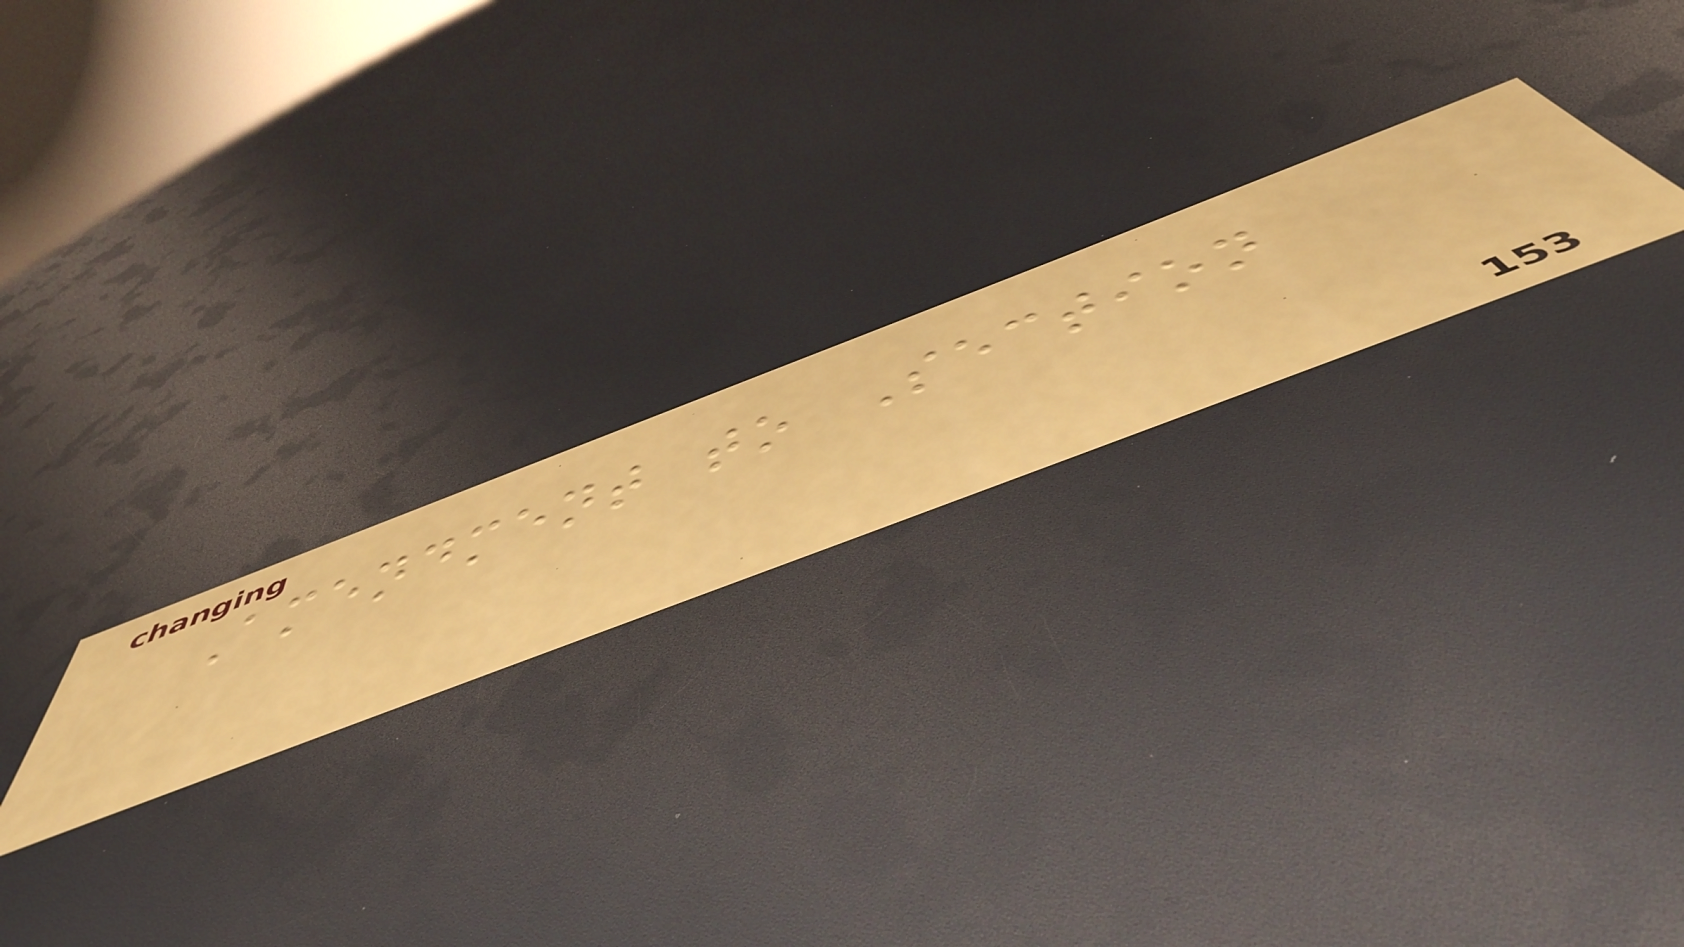Amendment to Section
